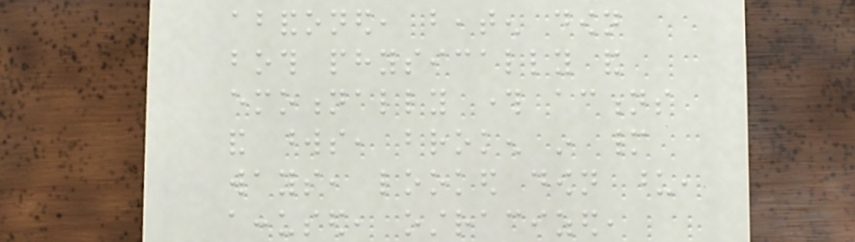abandoned, beaten down
both physically and
emotionally through actions
and words, broken in many
ways, looked down upon,
accused, ostracized,
